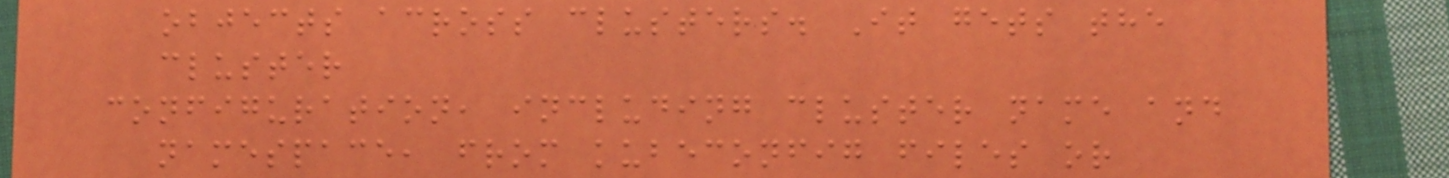objects across clusters. It gets the
cluster
configuration, including cluster name and
namespace, from kubeconfig files or
